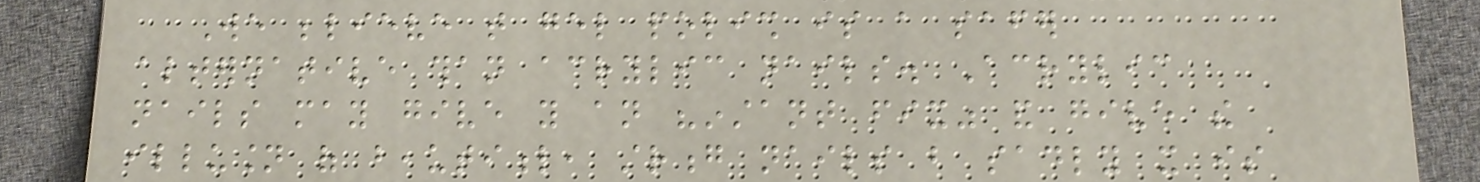We believe that gel polish is a safer
alternative than acrylic nails. Acrylic
nails may give you an "instant fix" and give the
illusion of beautiful, strong nails but sadly it is
